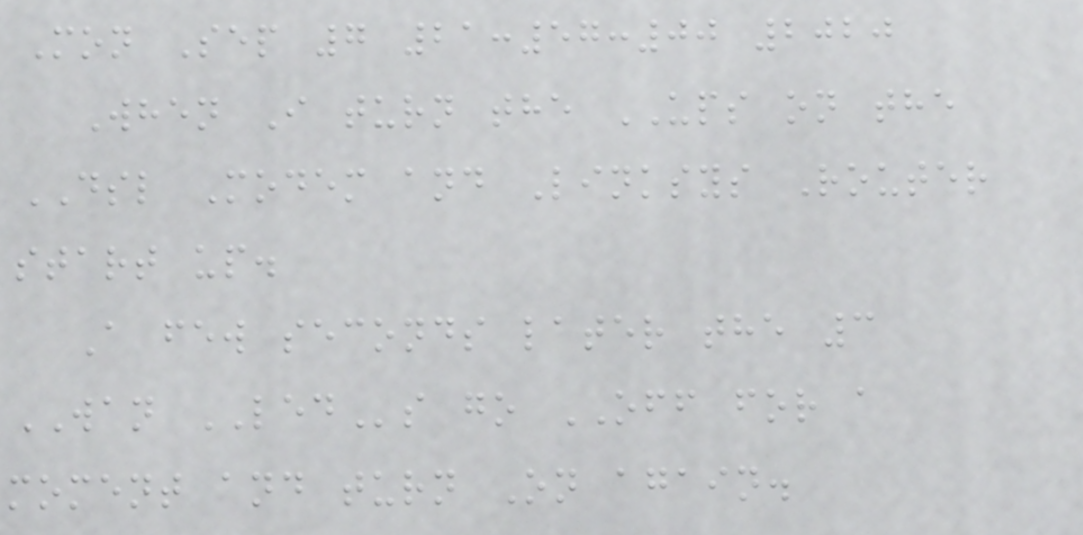Mon Sep 7 21:57:00 2020
When I turn the UPS on the
DSL Modem and Linksys Router
start up.
A few seconds later the 3
WAN LEDs go OFF for a
moment and turn On again.
